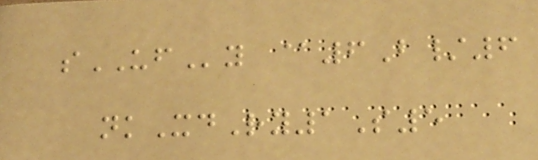sUFy @6B/6
nkXdRy1S5
